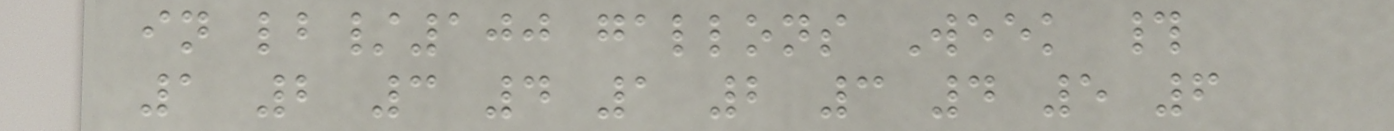in lb/100 gallons Week #
1 2 3 4 1 2 3 4 5 6
